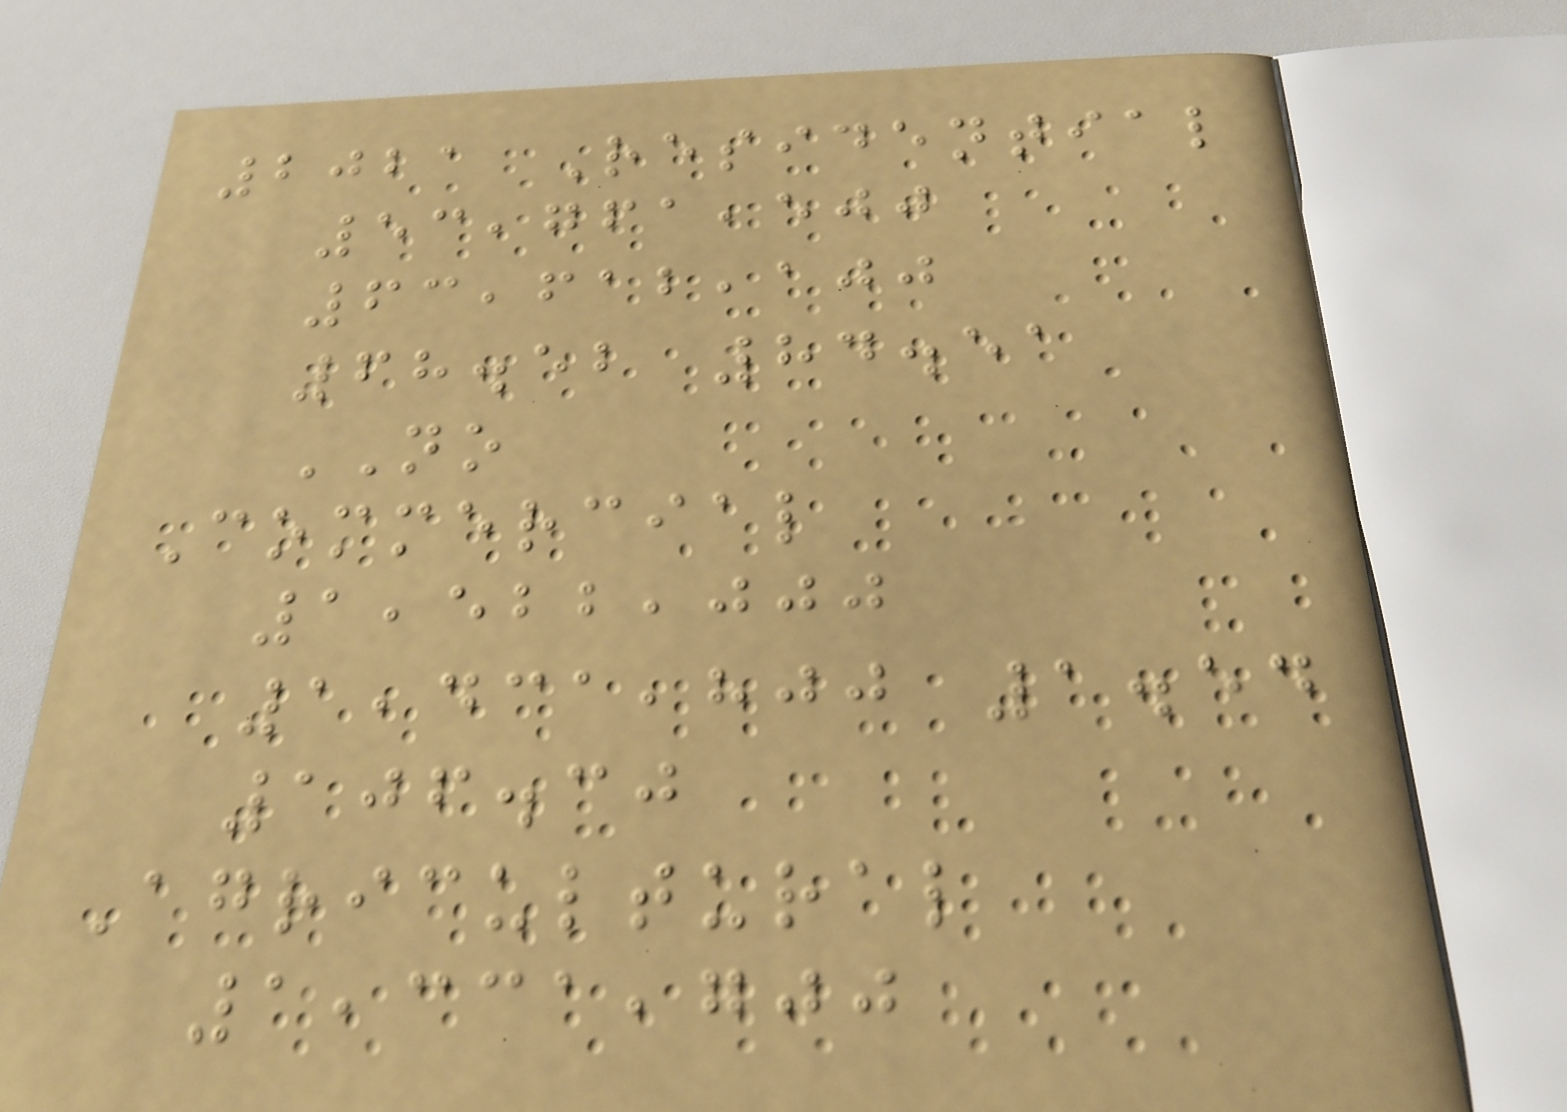2021 Residential
53,761,500
63,612,100
68.52 84.51
NO
Commercial
1,522,000
1,431,800 1.54
106.30
Agricultural
1,331,700
